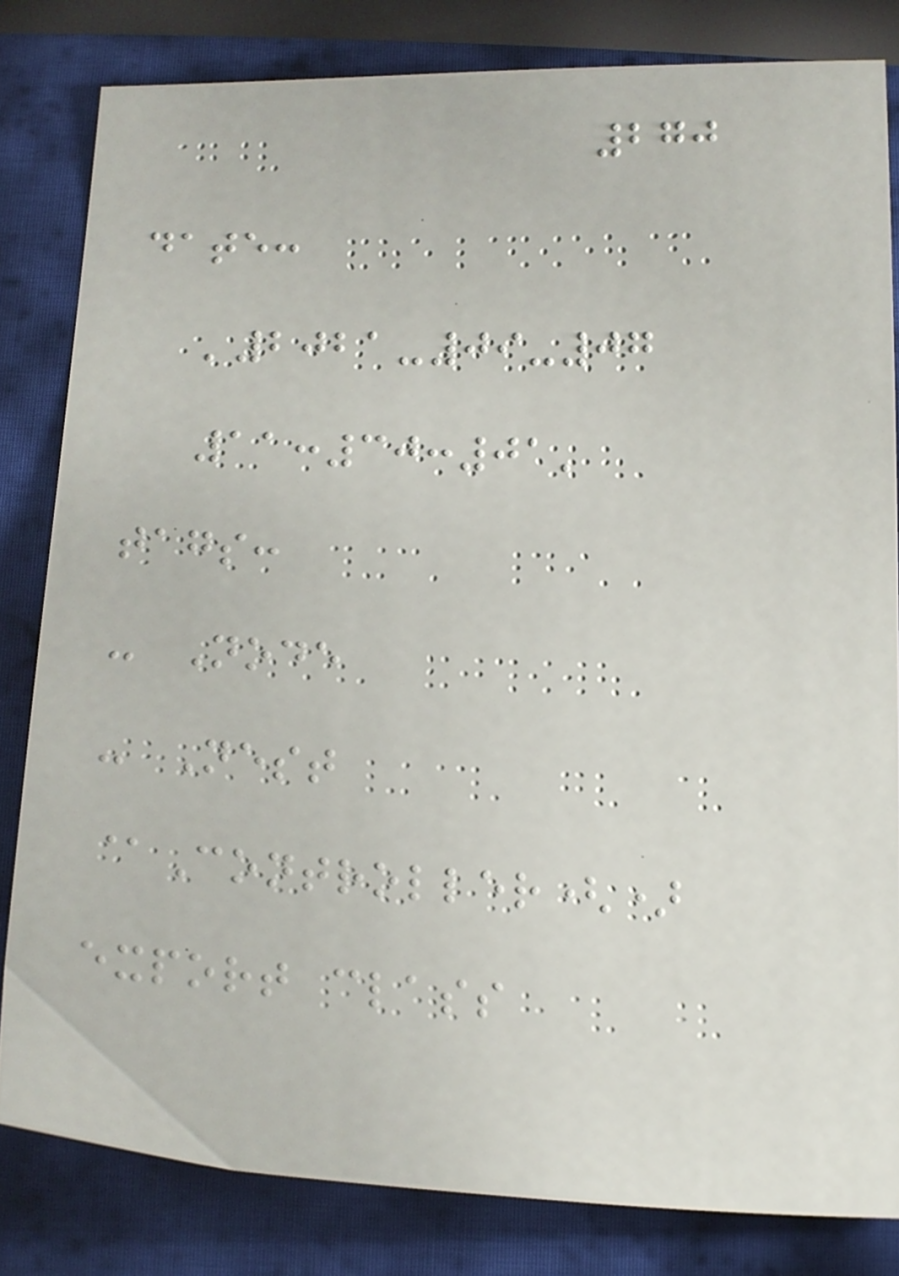270
date:
'2021-09-07
11:30:01'
tags:
- Node
- Nest
@Controller()
export class
